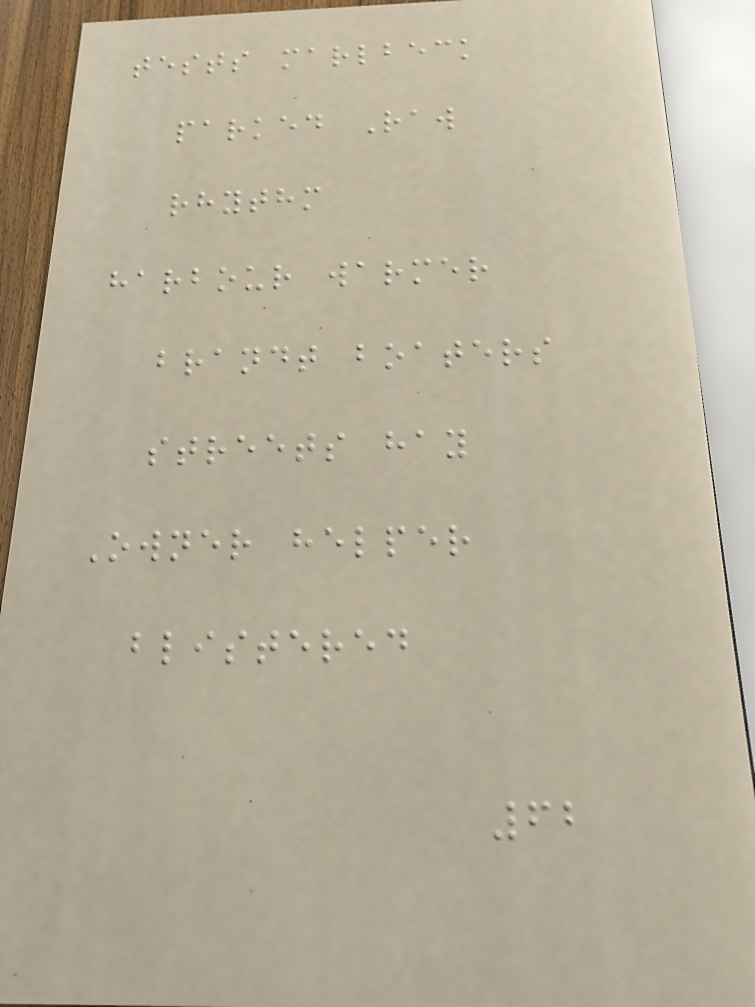tests marlbeck
parked Raw
rhythm
harbour warmer
brandt boaters
streets hay
Owner helper
blistered
62
